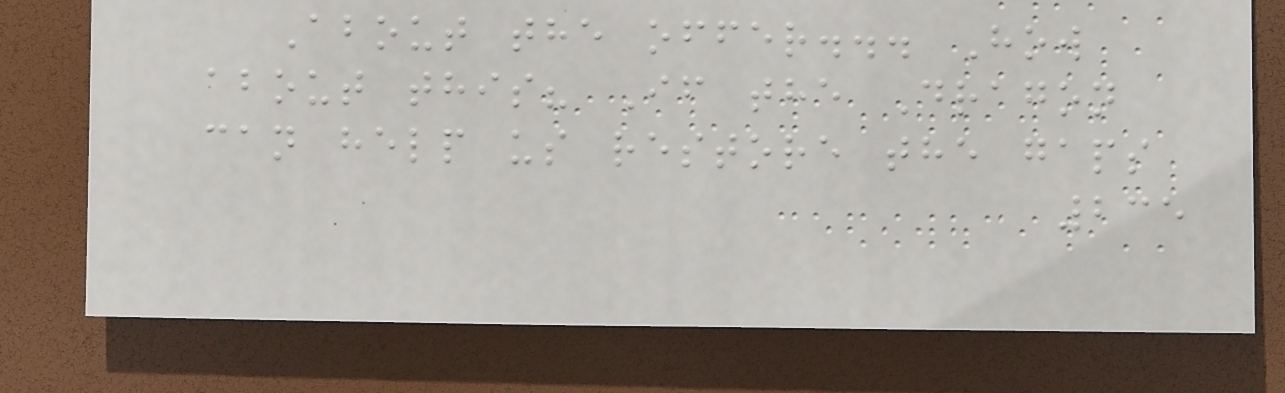About the offer... How
about this? If the Dragon
can help us restore the gaps
235
